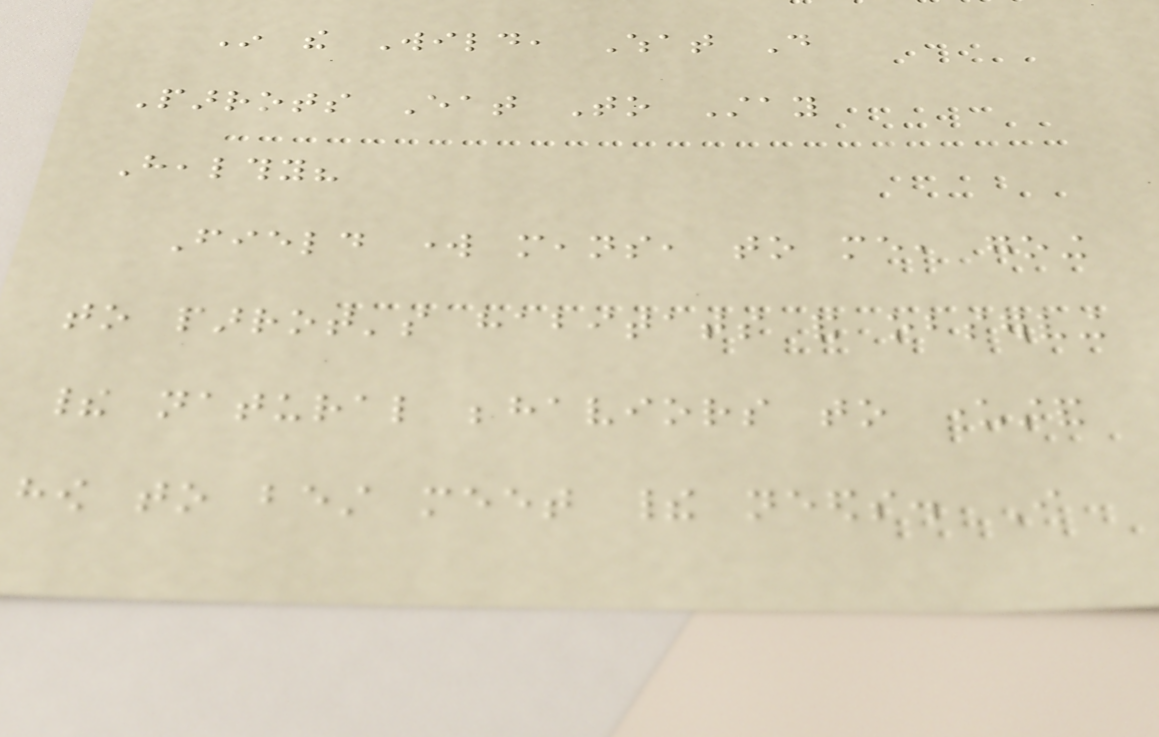In the Wild, What Do
Parrots Eat To Stay
Healthy?
Field work means, to me, going
to parrot's habitats and observing
their natural behaviors to understand
how to best meet their needs. I
